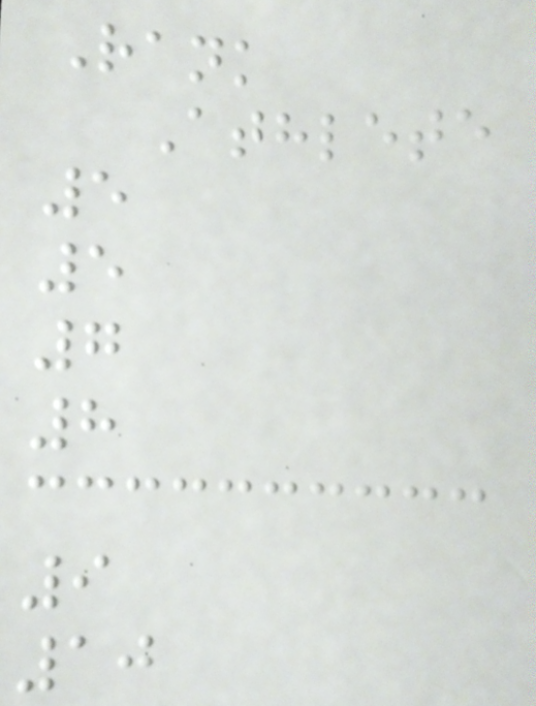Rank
Athlete
5
5
7
8
9
10
